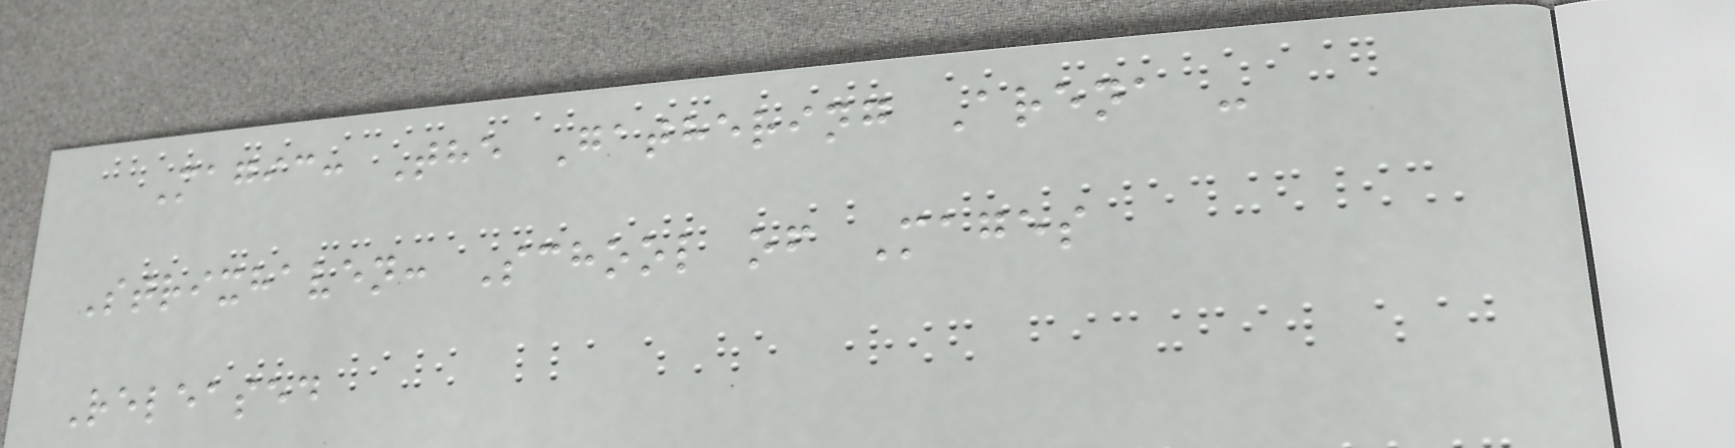Magic: The Gathering Arena -
Strixhaven: School of Mages
Released
